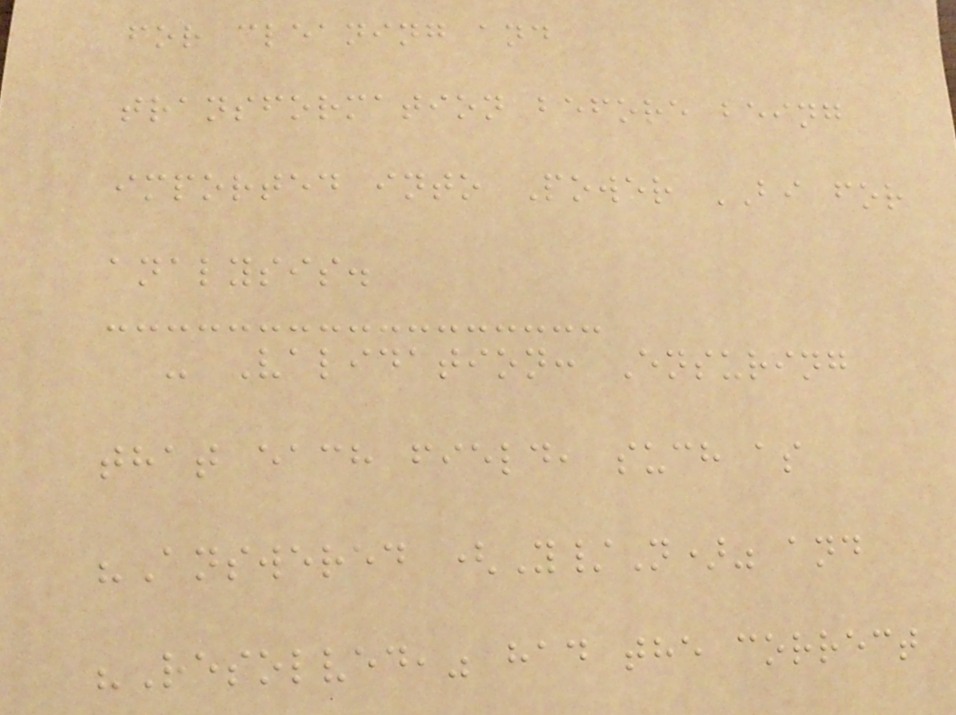for cleaning and
transformation before being
imported into Power BI for
analysis.
- Validation: Ensuring
that each field, such as
"Answered (Y/N)" and
"Resolved," had the correct
